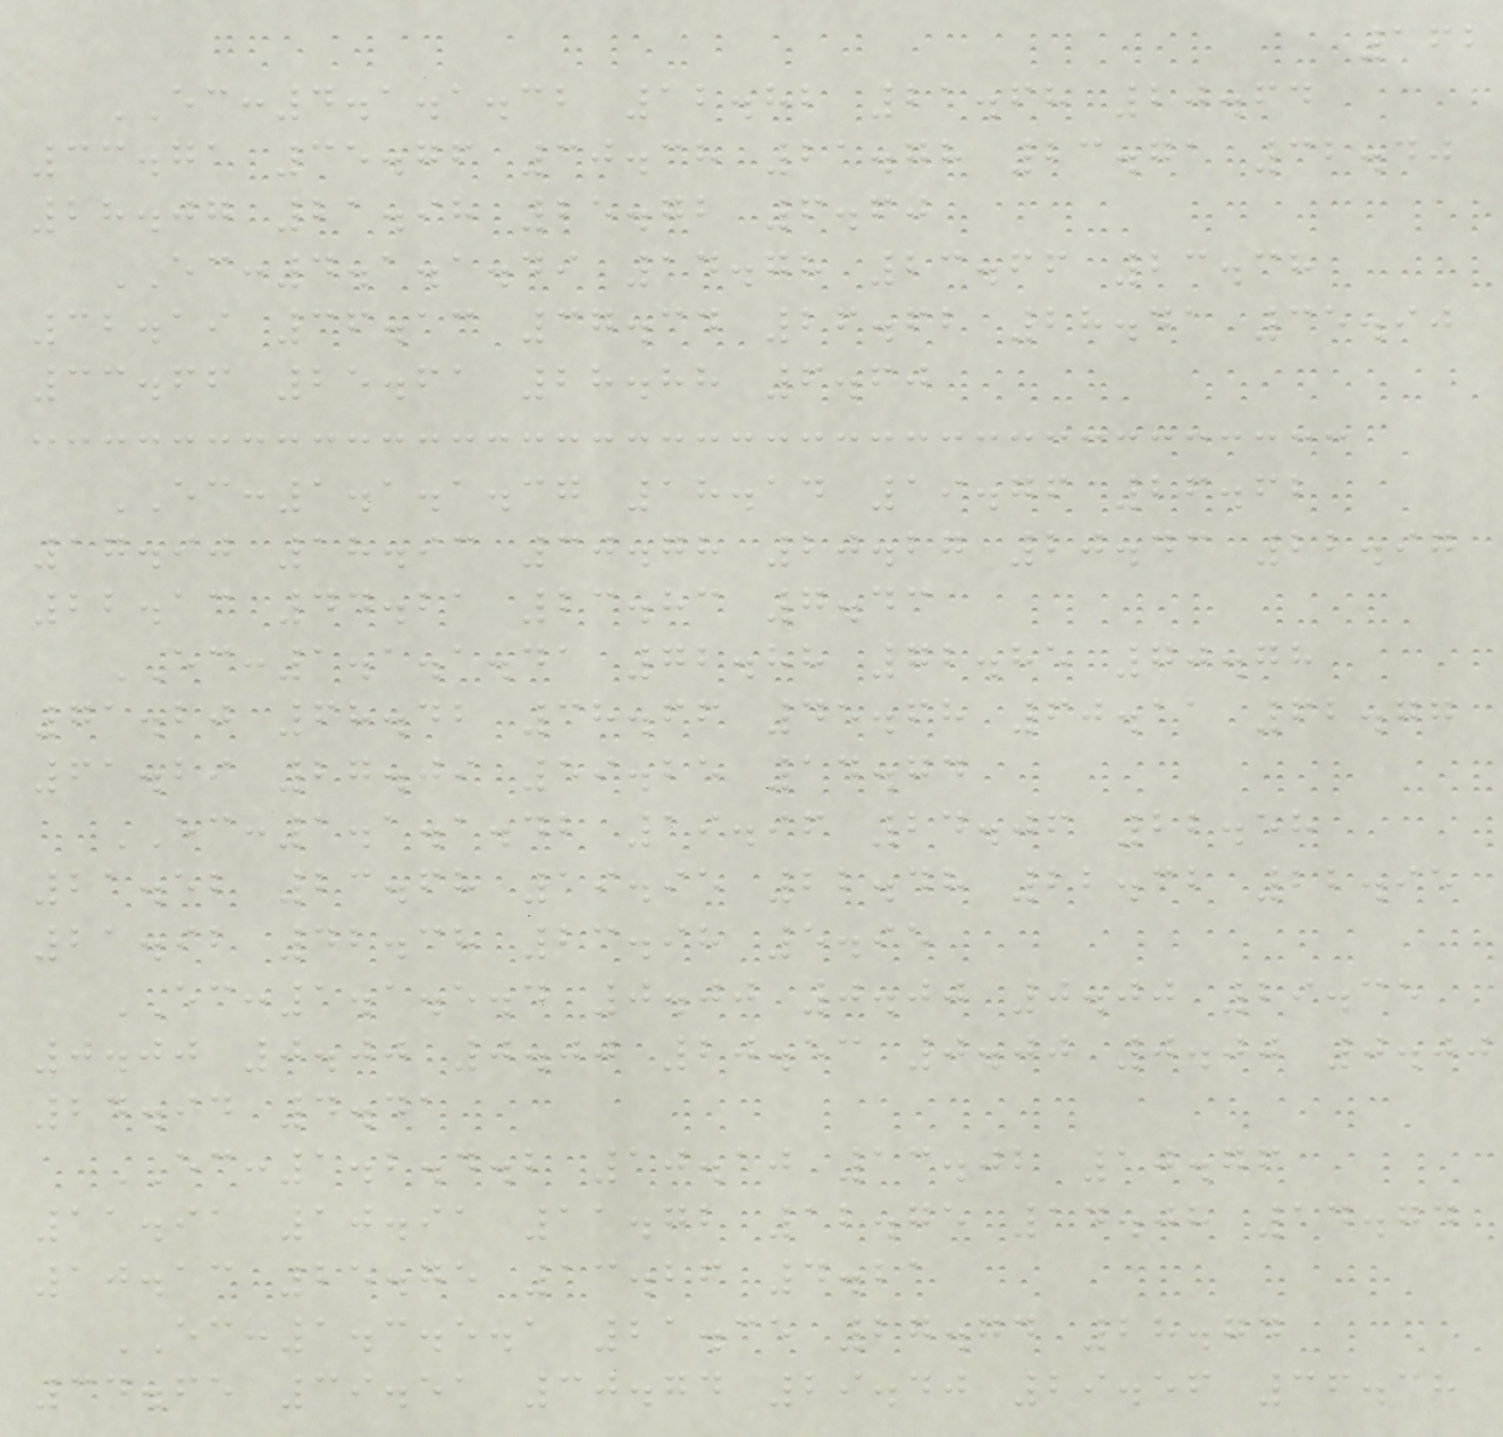162
EC:4.1.1.32 12.82 21.68 20.64
33.71 35.76 30.38 21.78 23.71 32.40
28.07 21.98 25.72 6.60
EC:4.1.1.49 14.78 23.66 23.38
32.19 36.13 37.34 26.62 28.41 35.90
33.66 25.61 28.88 6.60
EC:1.1.1.37 18.14 19.76 26.62
17.90 18.93 30.78 20.27 20.43 22.97
22.13 44.21 23.83 7.43
EC:1.1.1.41 72.88 72.85 70.78
71.20 68.42 38.66 45.68 60.11 62.77
61.29 27.09 59.25 14.74
EC:1.1.1.42 19.96 24.06 22.58
21.52 23.68 19.95 22.48 22.32 22.95
21.92 42.38 23.98 5.95
EC:1.1.5.4 0.00 0.00 0.00 29.35
0.00 0.00 0.00 20.53 0.00 0.00 0.00
24.94 4.41
EC:1.2.4.2 10.10 13.02 10.76
11.91 10.91 11.72 12.75 14.08 14.74
10.13 25.75 13.26 4.21
EC:1.3.5.1 21.35 27.74 28.74
34.65 39.51 30.74 29.40 29.56 36.38
